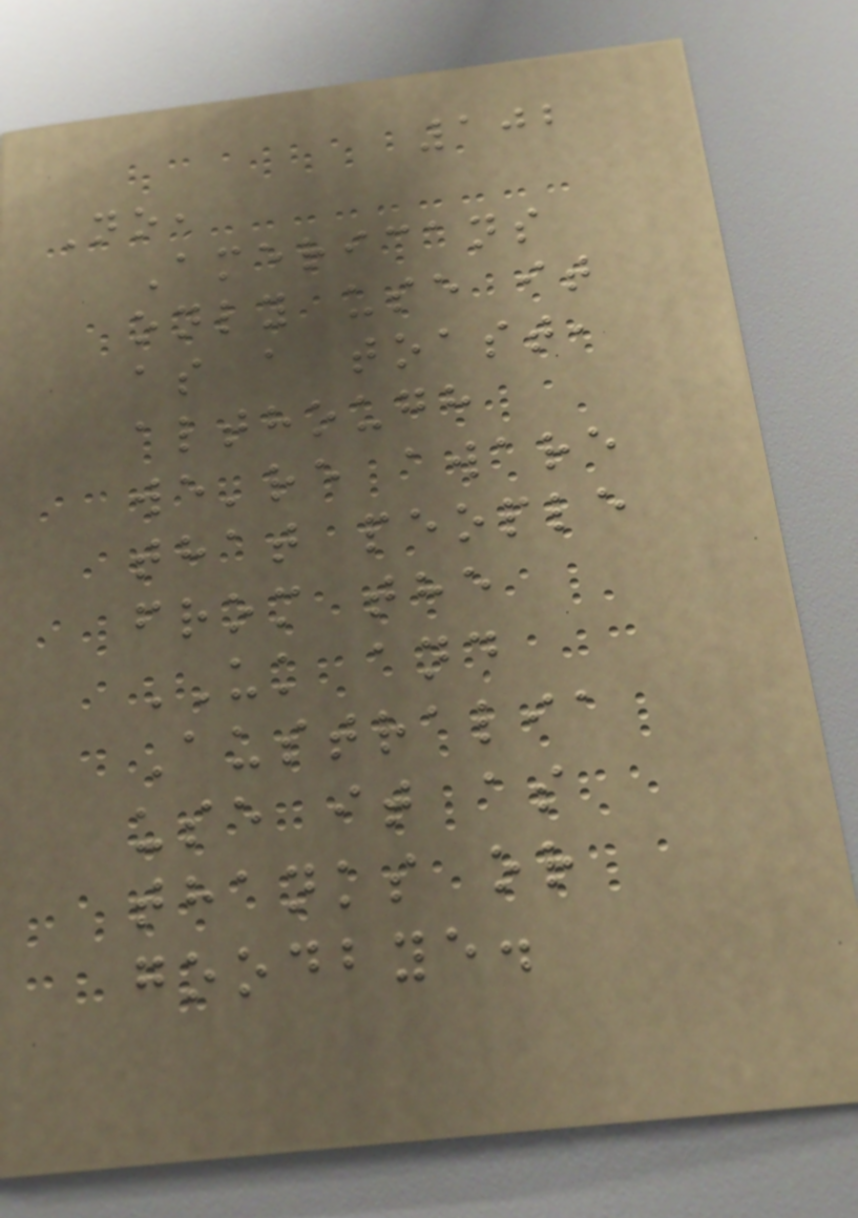102
No,
Americans
only use it
as a toast,
although
we're aware
that people
from the
UK and
Australia
use it as
thanks or
goodbye.
